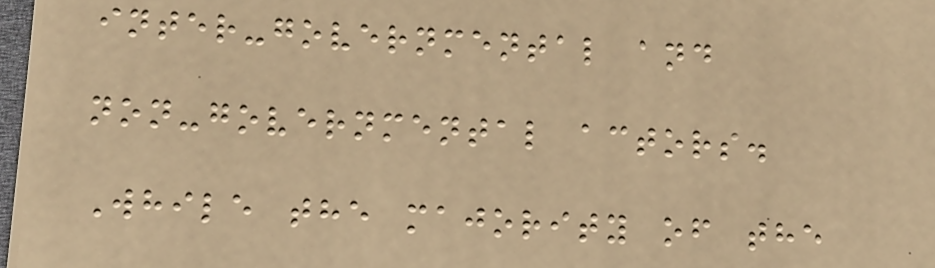inter-governmental and
non-governmental actors.
While the majority of the
